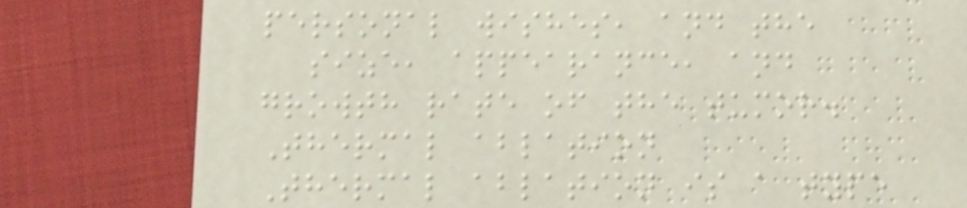personal wishes, and the
size, appearance, and
growth rate of the tumor.
Thermal ablation
Thermal ablation is a type
